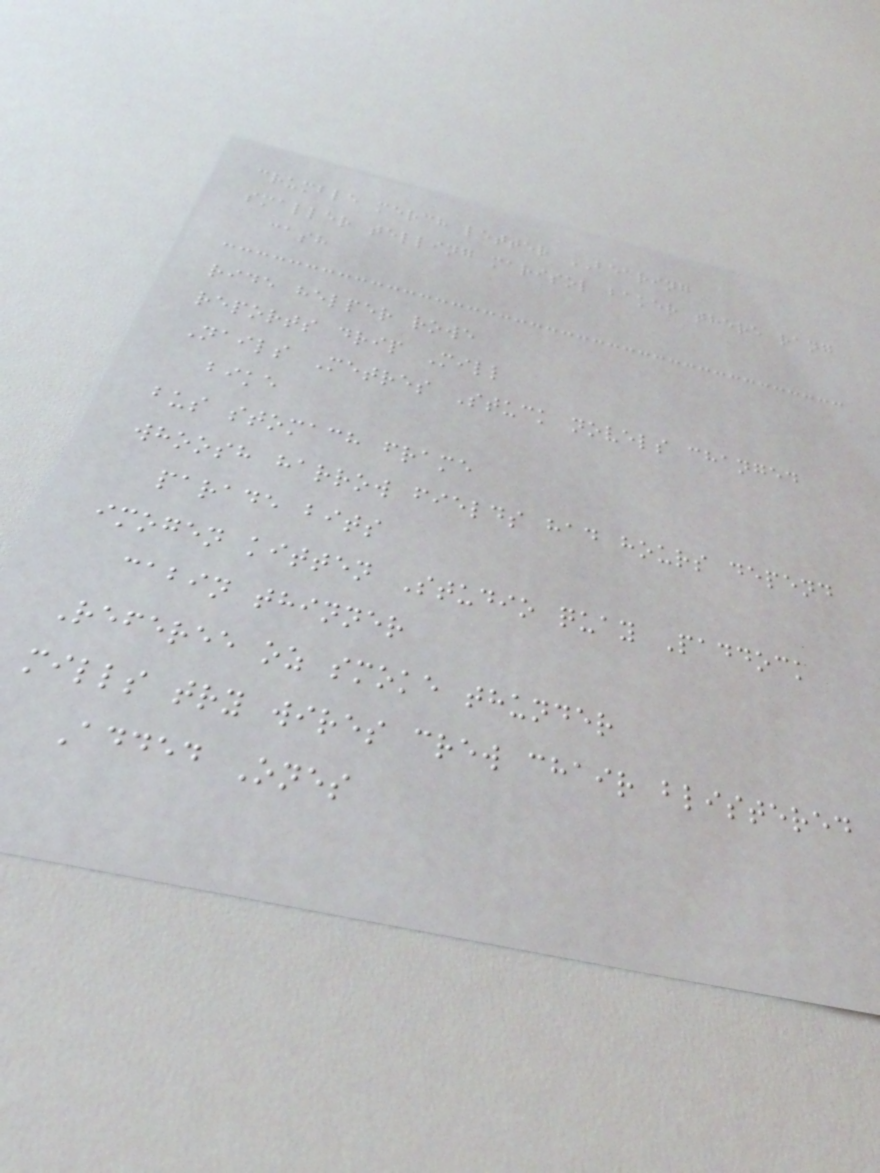crumble merch letter BEARING
smaller telling marisol baker there rang
cash
ride helper rowe
reports drip Mill
Nails Metres Stuck novels changed
bike
bus stomach frame
whoosh harrow fields had hours depend
parade bits
imogen kitten Studio quay Paddock
cabin thinner
Referee oz smoke thunder
mills try wires crew chair blistered
Added Ones
